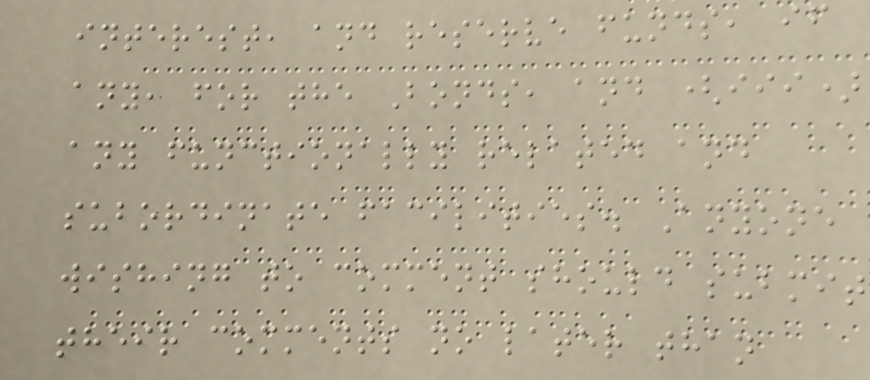interest, and reserve funds, if
any, for the Bonds, and (iii)
any functionally related and
subordinate facilities. Anyone
wishing to comment should submit
their comments no later than
